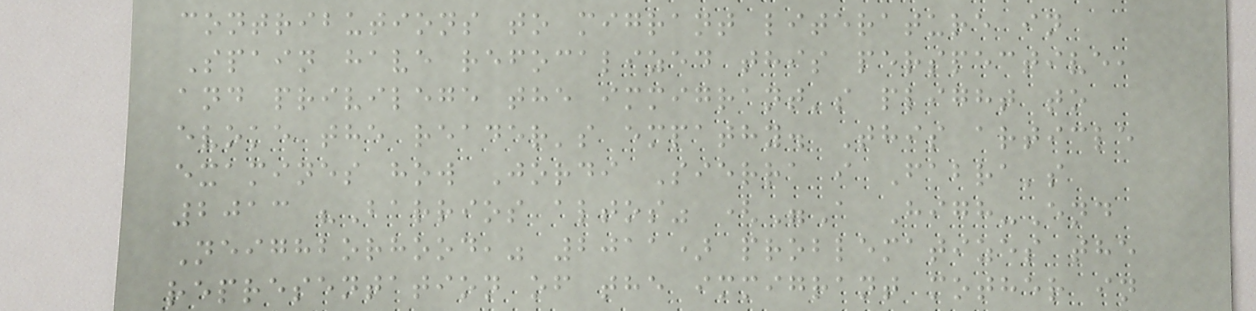contributions to migrant literature in
Spain have refocalized this perspective,
and privilege the immigrant's plight to
evoke the reader's empathy. This article
examines how Jordi Sierra i Fabra's
2013 "Barrios altos" ("A High-End
Neighborhood," 2011) problematizes the
representation of the immigrant mother in
